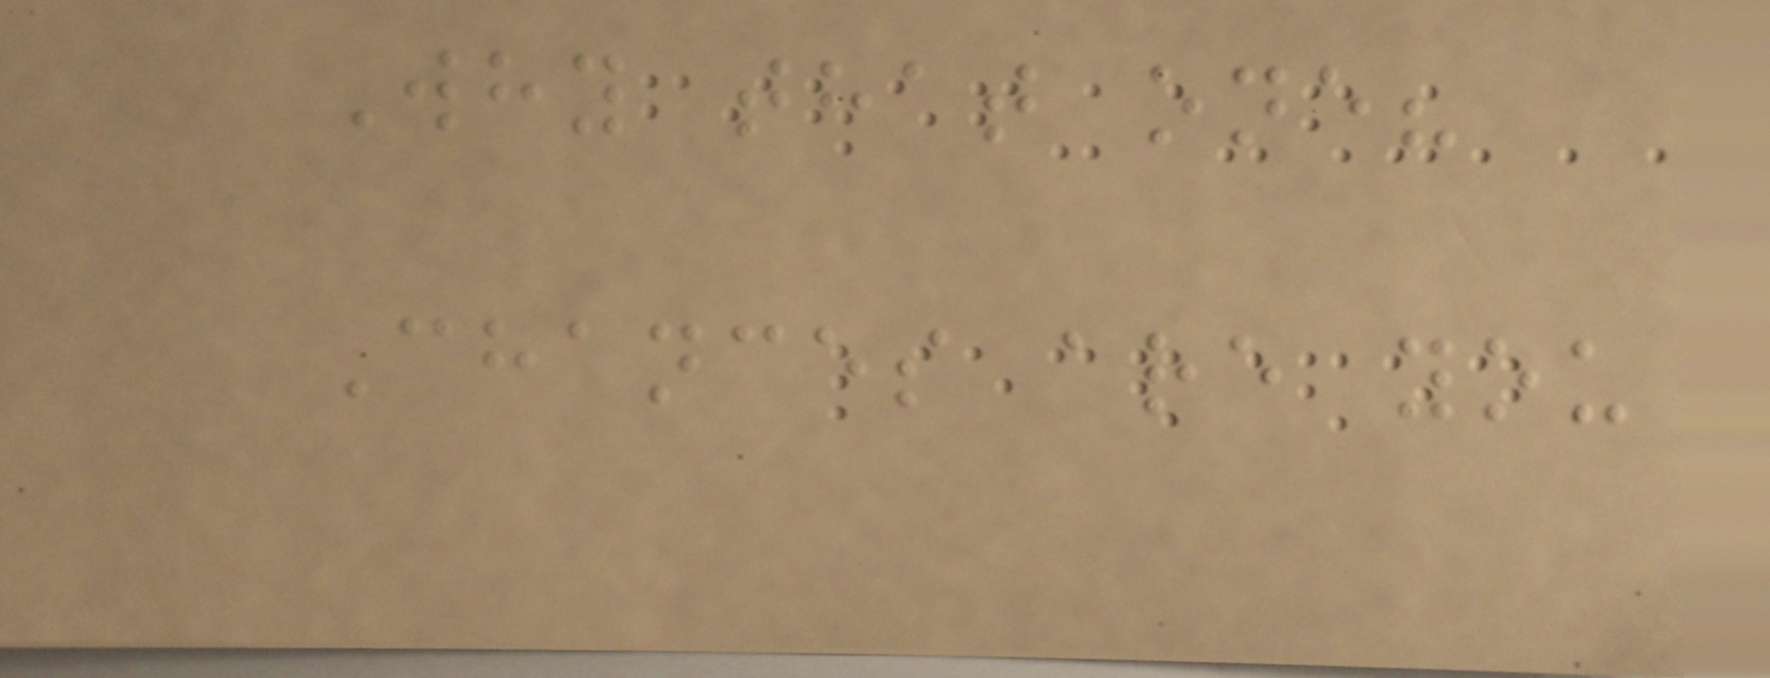Why that one?
Chances are you
